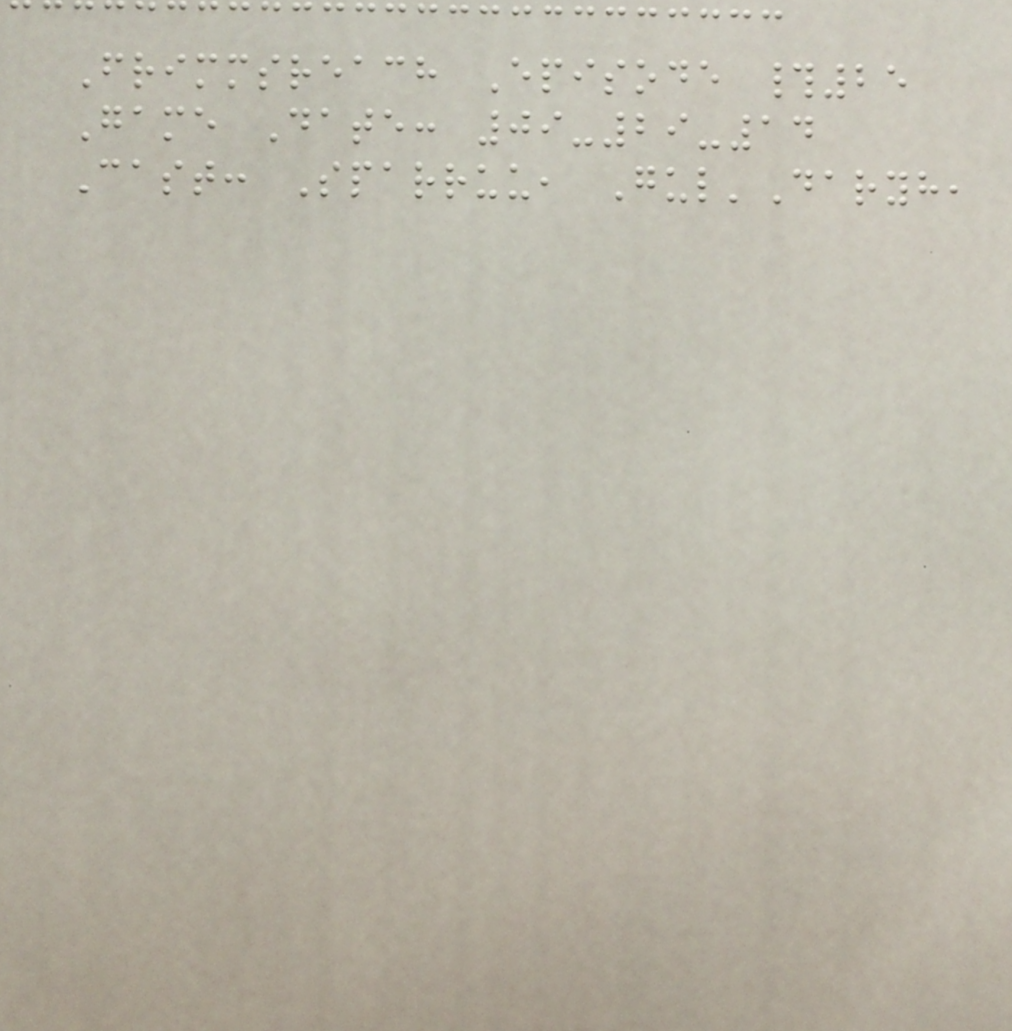Frimmsreach Episode #25
Game Date: 09-29-14
Cast: Sparruu, Gul'Daryh,
